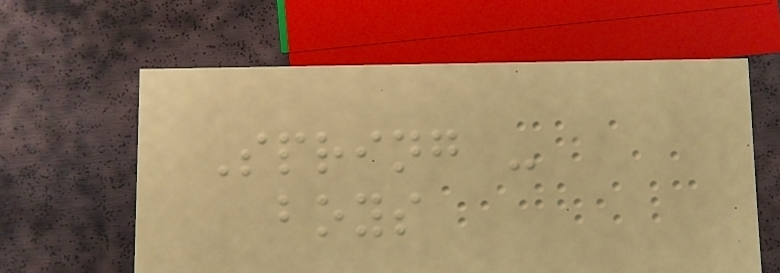Spring -
boys
